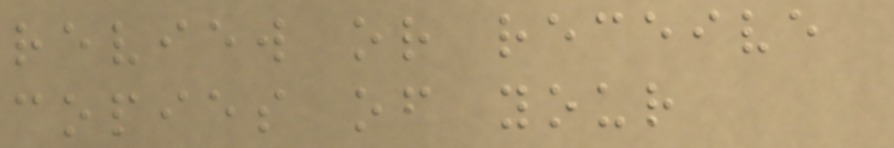review or receive
copies of your
